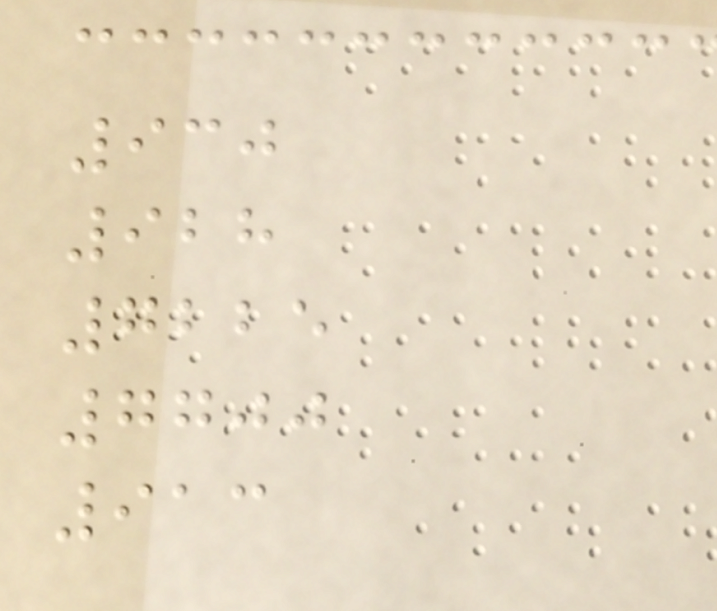930
928
7225
7700
913
